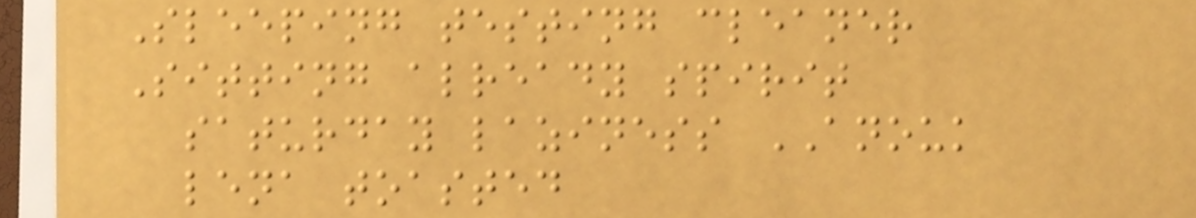Sleeping testing cleaner
Sitting already spirit
saturday laziness ANOUK
lena toasted
